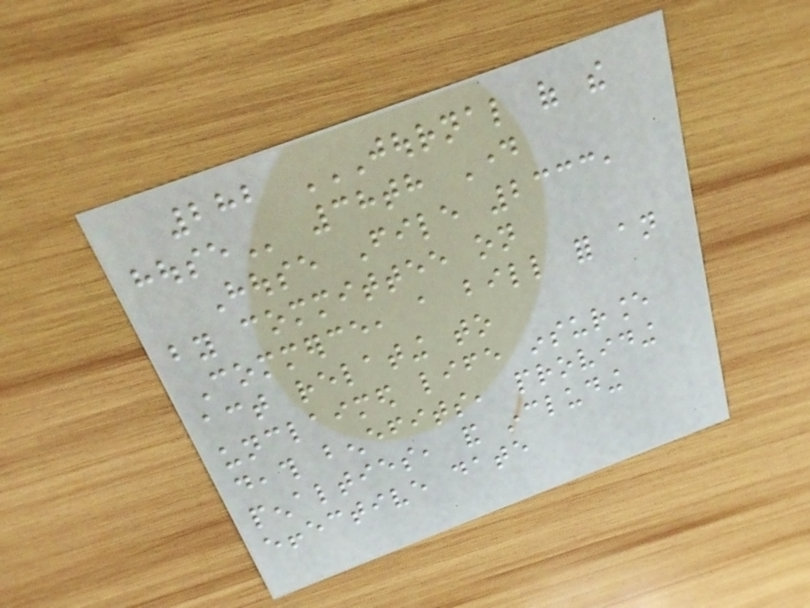282 JOURNAL OF THE
HOUSE 38th Day
House File 2333,
by committee on
Commerce, a bill for an
act relating to
unclaimed life insurance
death benefits, providing
penalties, and including
effective date
